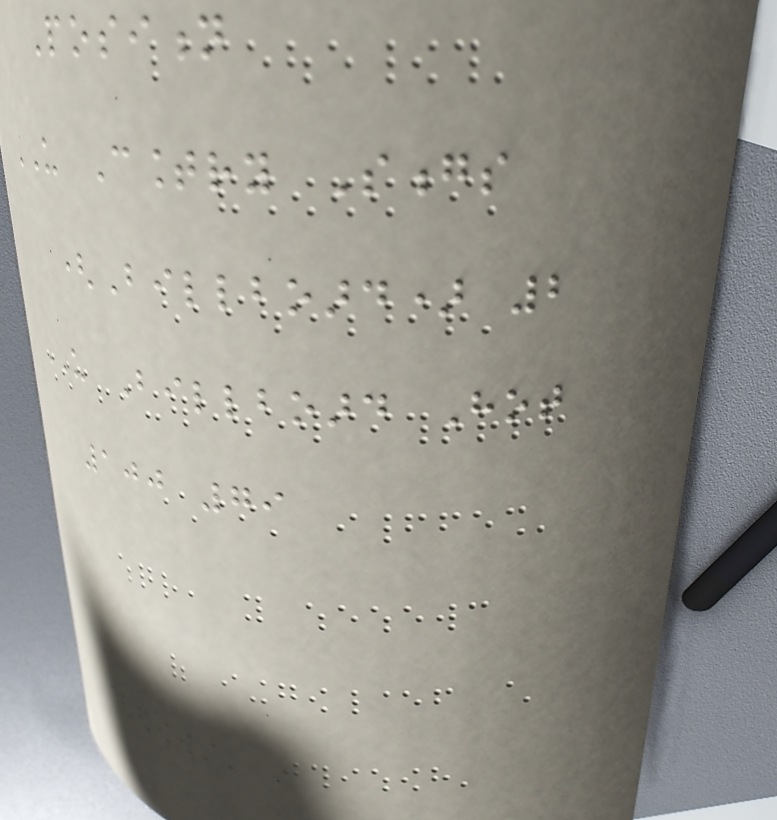Position
US Country Songs
(Billboard) 2
US Billboard Hot
100 79
